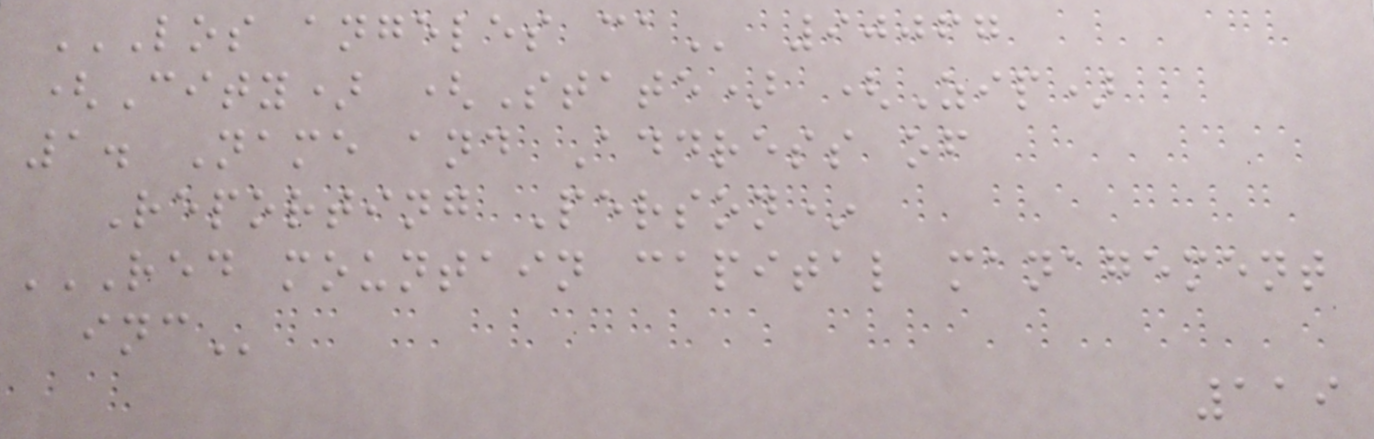LOS ANGELES CA 90067
(City) (State) (Zip)
1. Name and Address of
Reporting Person*
RED MOUNTAIN CAPITAL MANAGEMENT
INC
119
